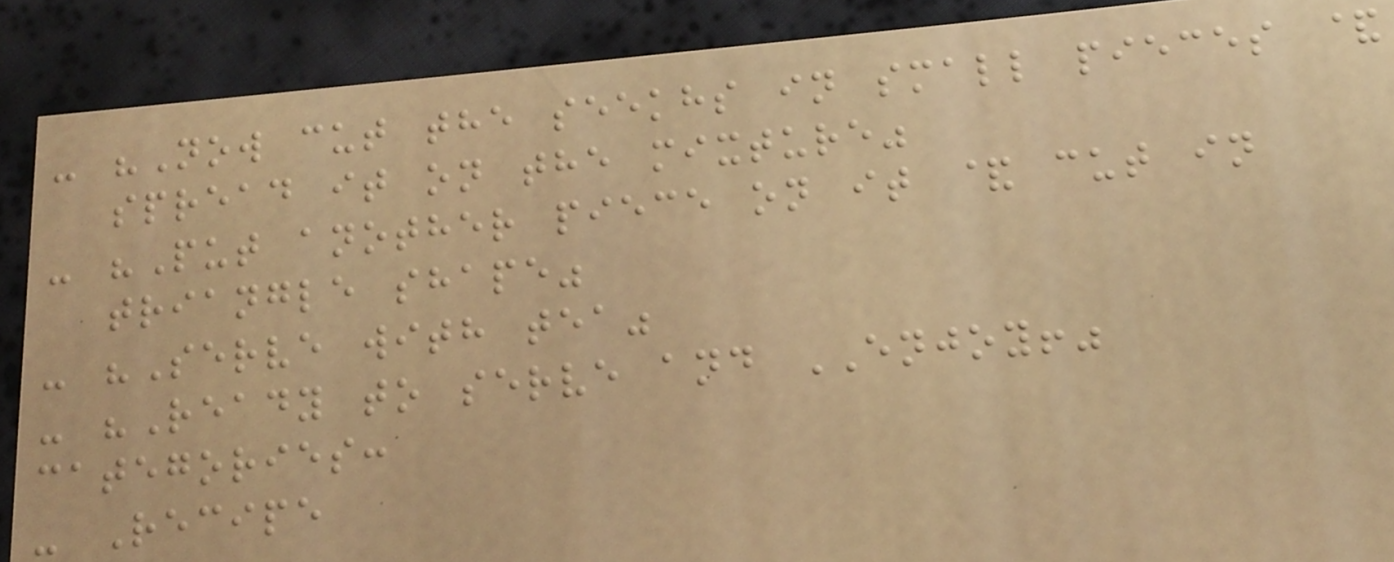- "Now cut the seekhs in small pieces &
spread it on the mixture"
- "Put another piece on it & cut in
triangle shape"
- "Serve with tea"
- "Ready to serve and ENJOY!"
categories:
- Recipe
